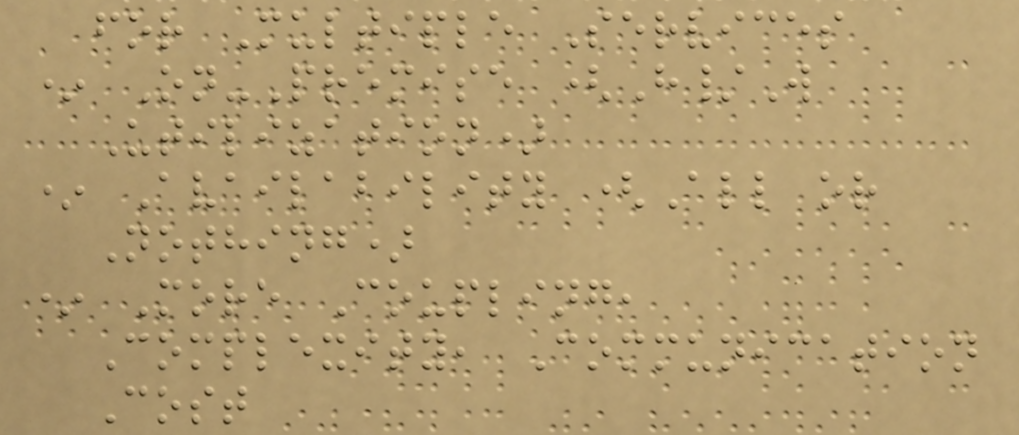for Multiple Services
* On-Premise (H/W
Utilization)
* Availability (All or
Nothing)
* More Coupling,
Complexity, Communication
Cost
